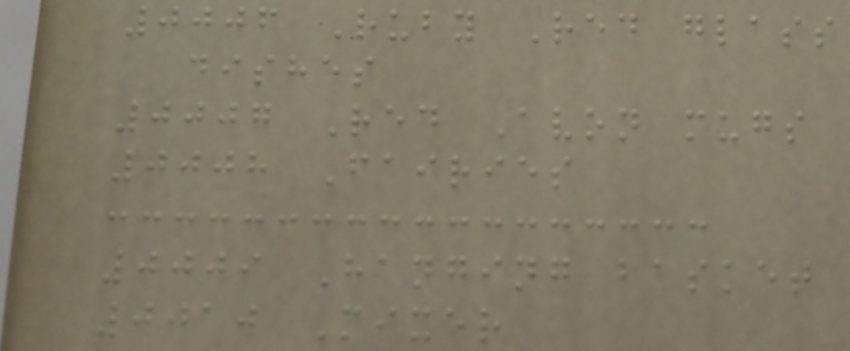0006 Ruby Red glass
dishes
0007 Red Avon mugs
0008 Fairies
0009 Hanging basket
0010 Mixer
